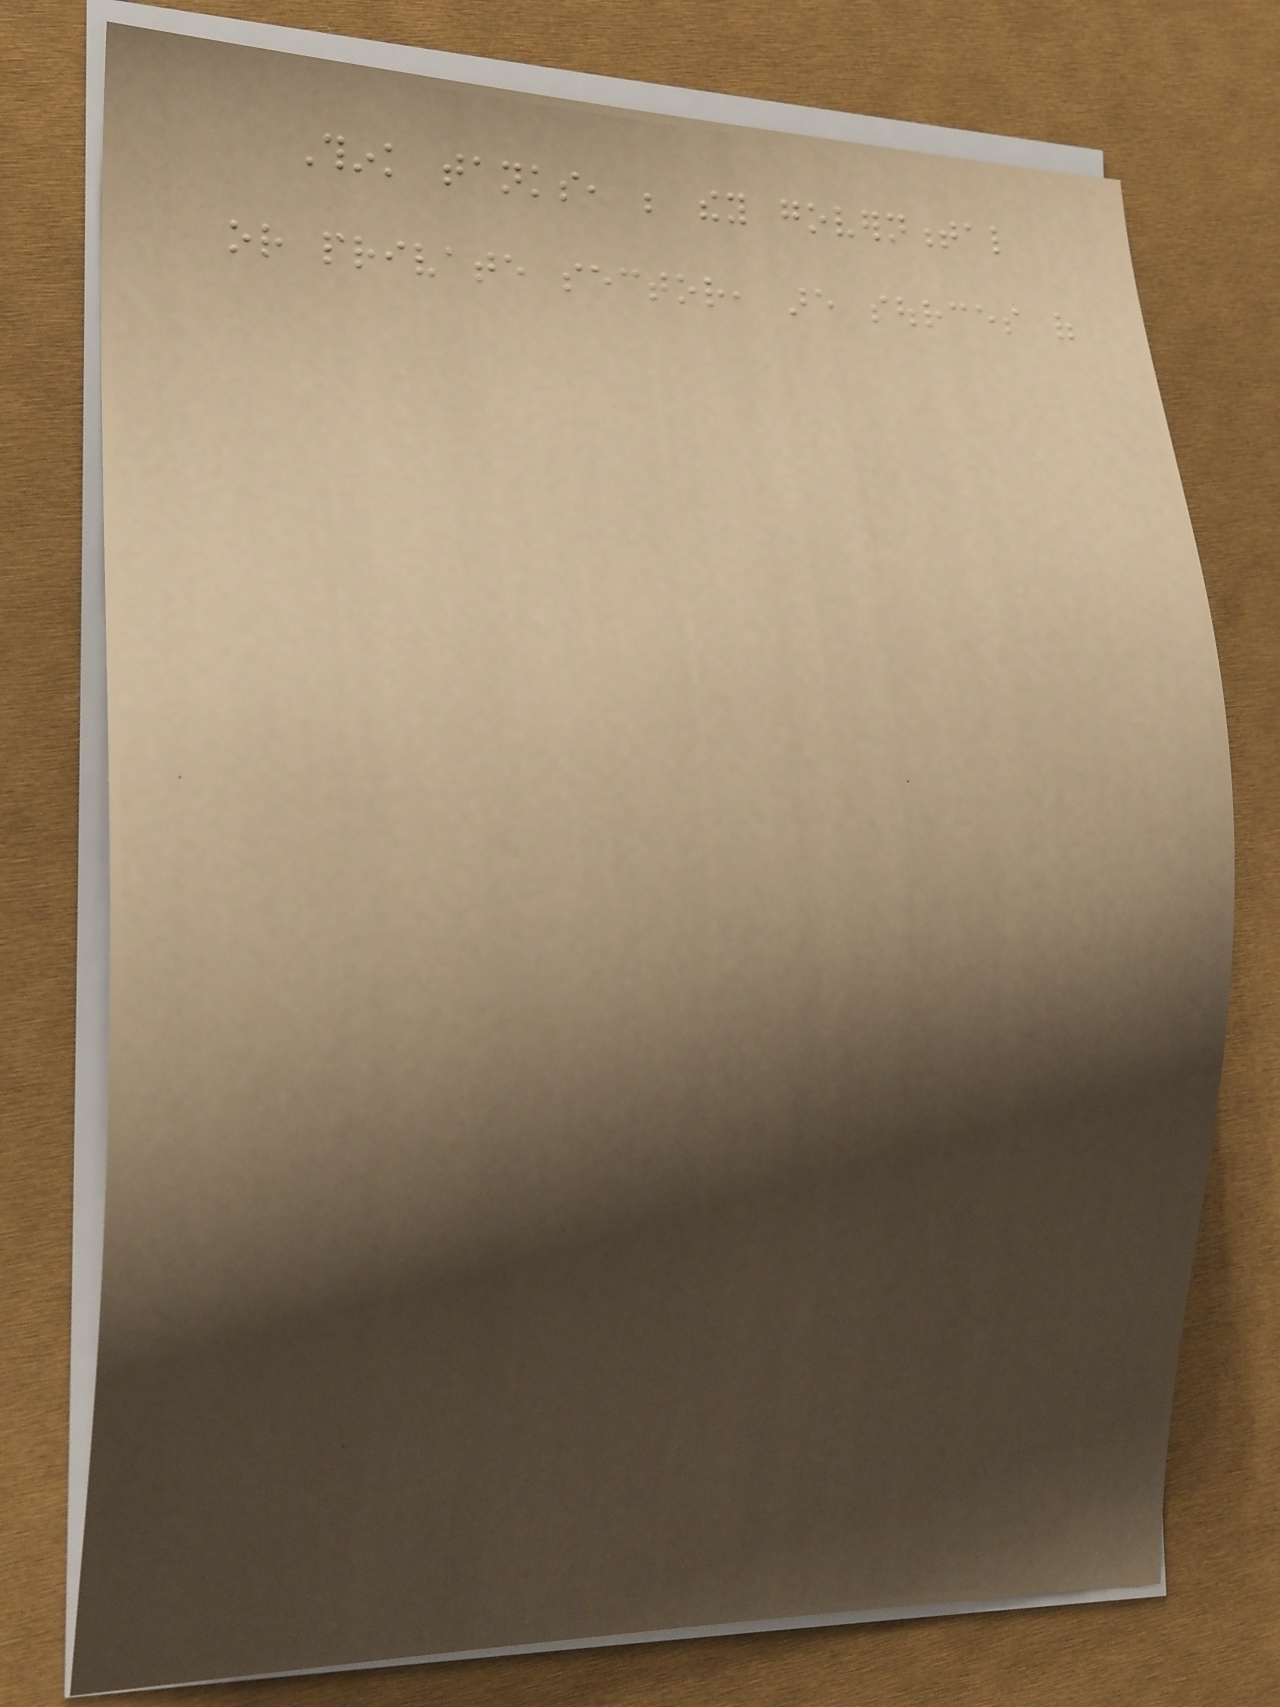Think tanks, be they governmental
or private sector, are sources of
